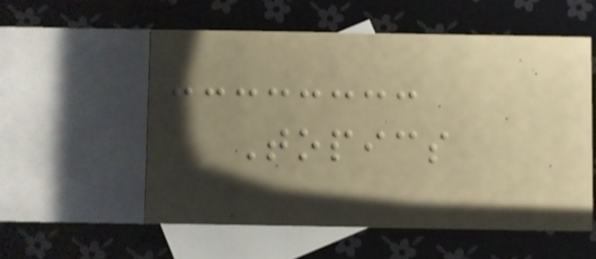Topics
